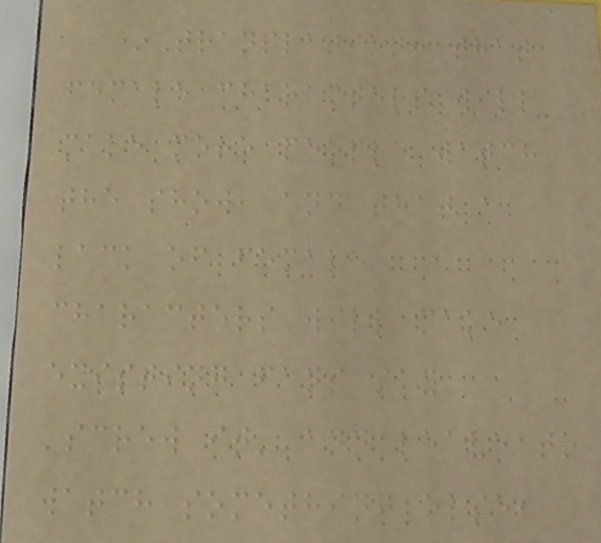*Translation: that
female characters will
make more people watch
the show, and that a
lack of female
characters will make
existing fans say
'screw it' and leave to
watch something else,
